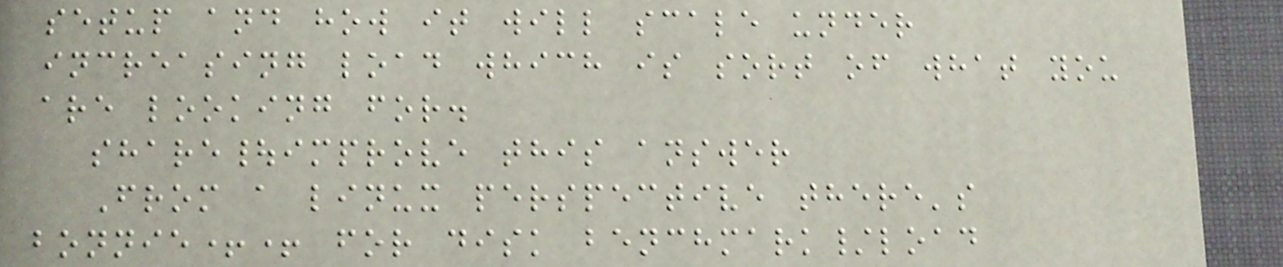setup and how it will scale under
increasing load which is sort of what you
are looking for.
share|improve this answer
From a linux perspective there's
bonnie++ for disk benchmark/load
